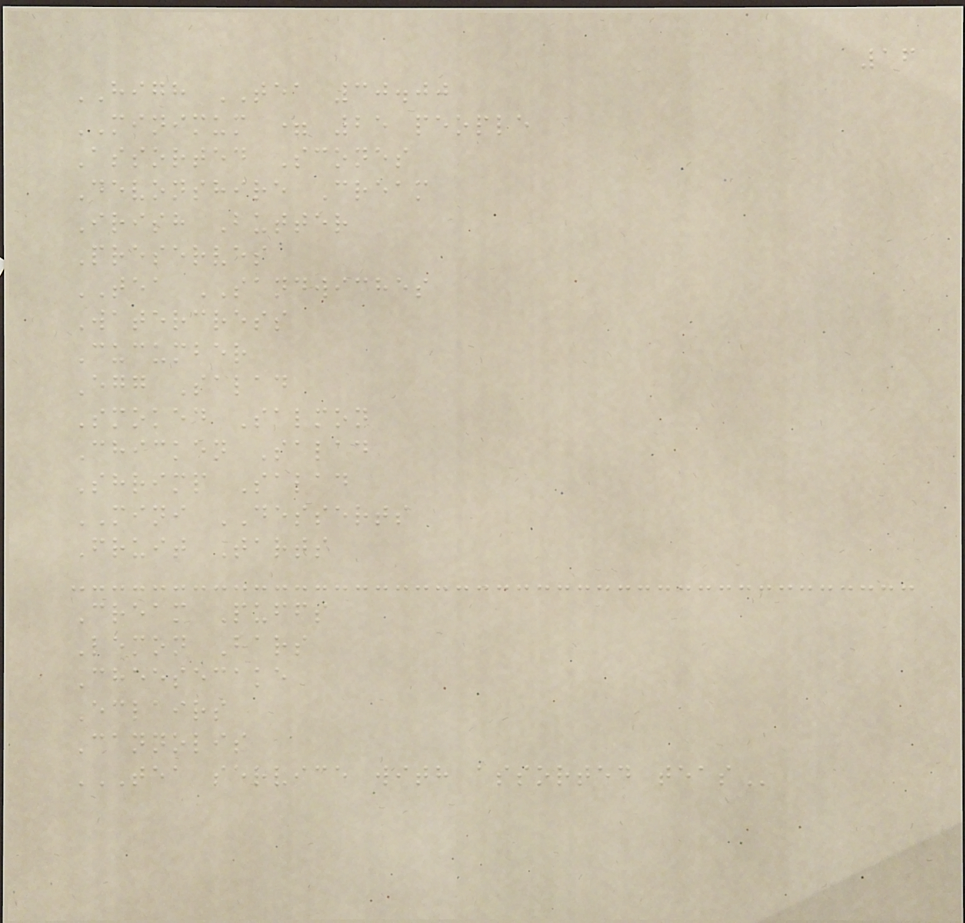16
HIGH TEA 30.00
MINIMUM = 25 people
Assorted Scones
Devonshire Cream
Irish Butter
Preserves
TEA SANDWICHES
Watercress
Cucumber
Egg Salad
Smoked Salmon
Chicken Salad
Shrimp Salad
MINI DESSERTS
Fruit Tarts
Cream Puffs
Lemon Bars
Cheesecake
Eclairs
Cannolis
TEA SERVICE WITH ASSORTED TEAS
